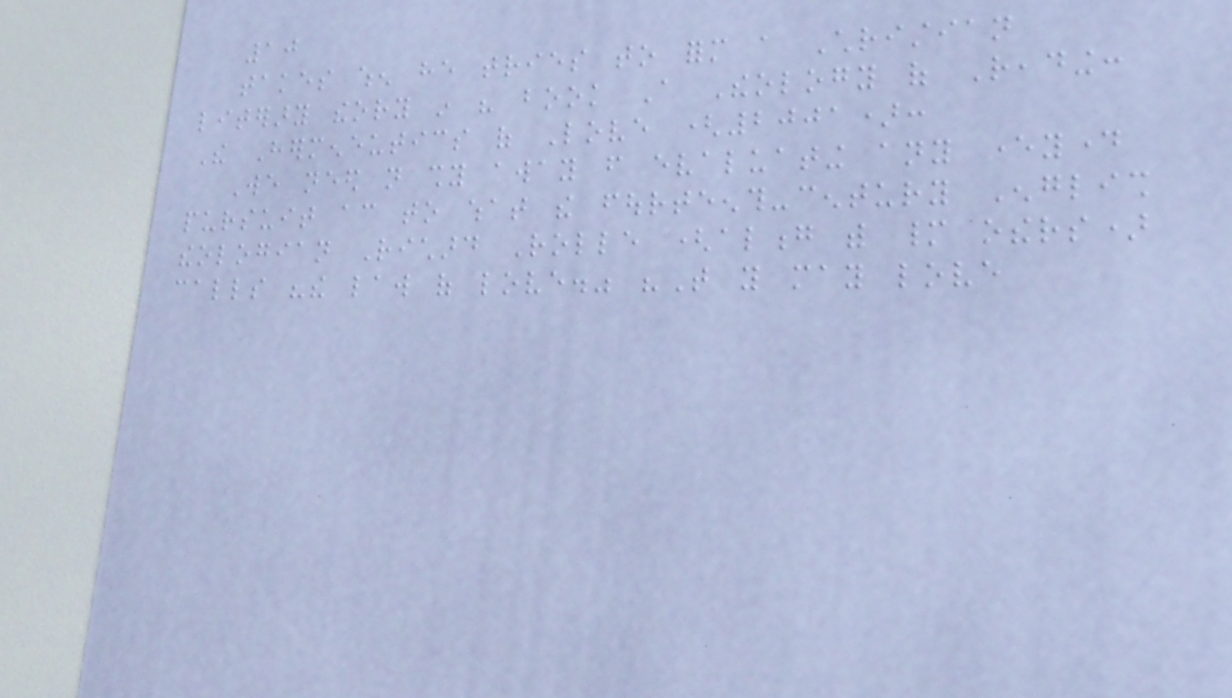10
takes when he tries to form a Christian
literary theory in his book A Theology of Reading:
The Hermeneutics of Love (2001):
We need not shy away from evaluating any everyday
pursuit according to what the fourteenth-century English
theologian Richard Rolle (along with many others)
calls "the law of love." "That you may love
